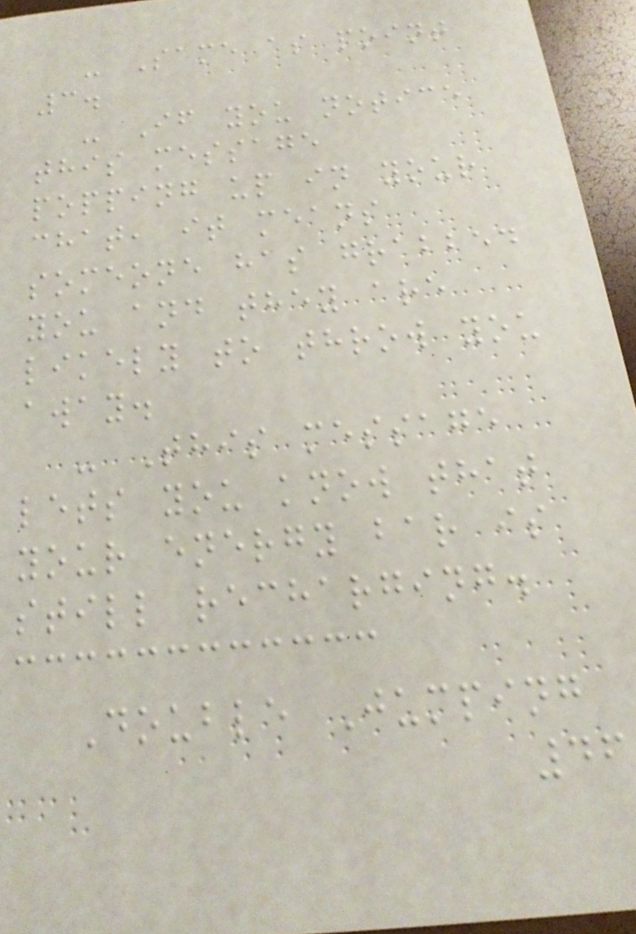- Same as point
3.
- If you notice
this message
popping up in your
chat, it means
someone has grabbed
you and they are
likely to throw you
away.
- This message
lets you know that
your energy bar is
still recharging.
Double Jumping
46
